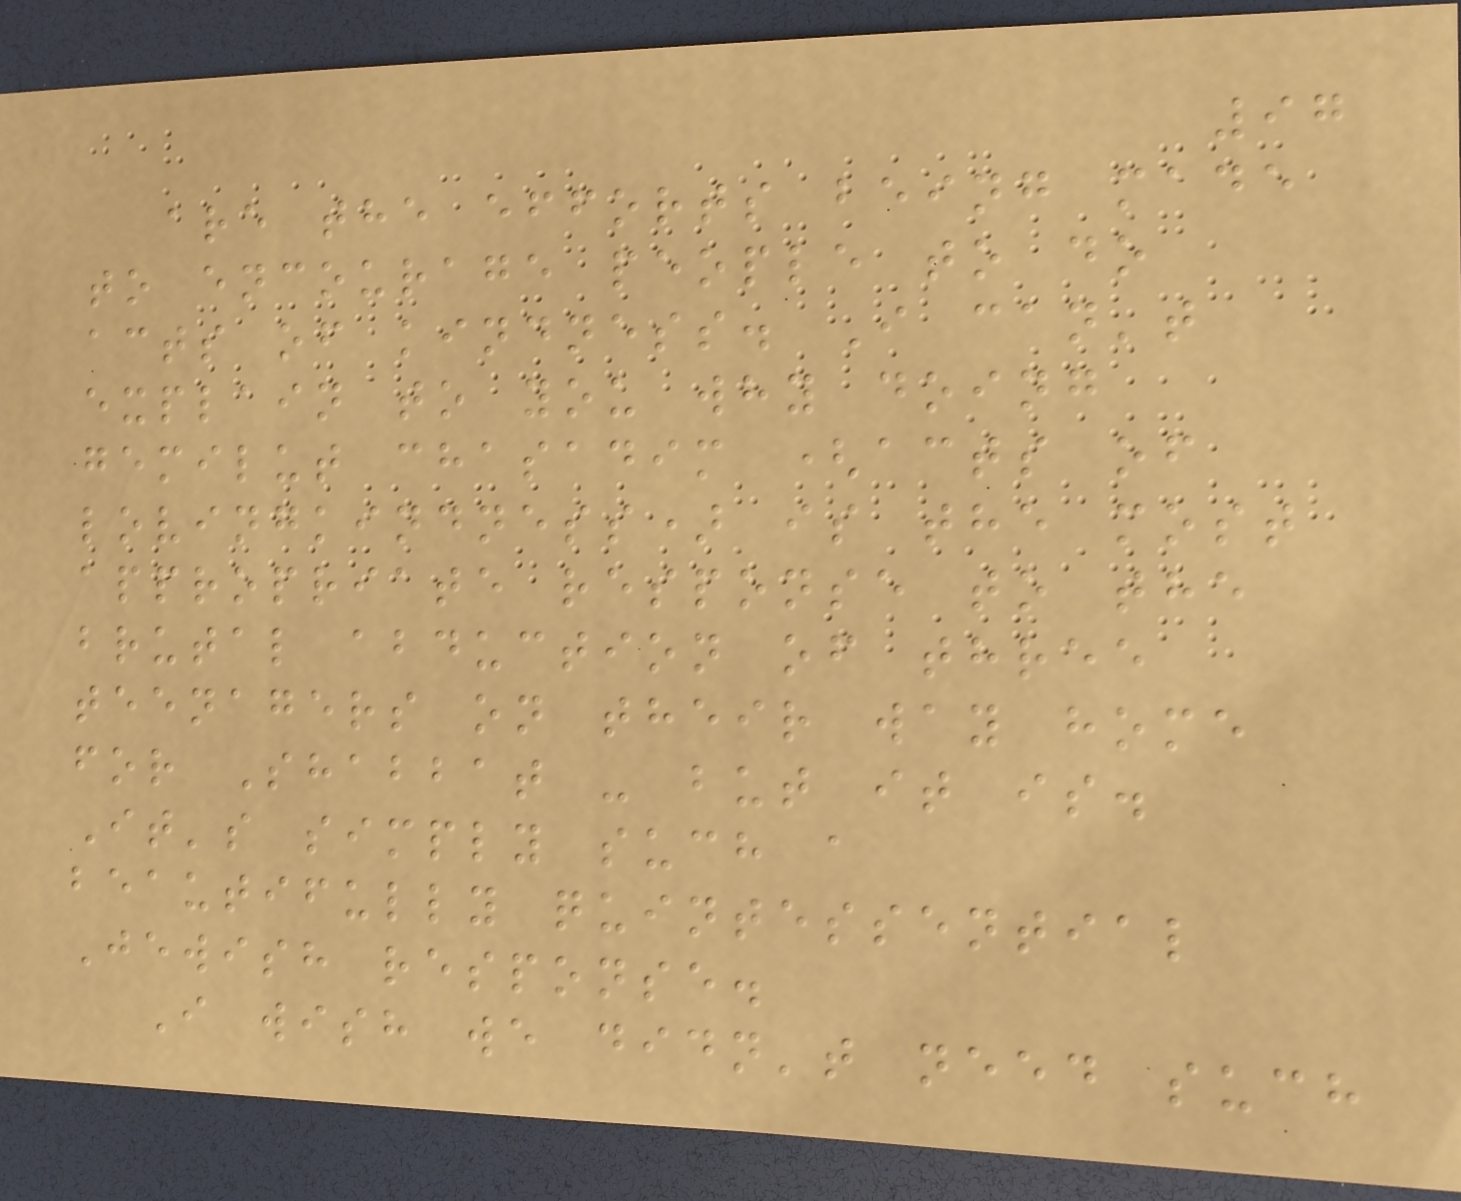97
are the efforts being made
to encourage people to do
acts of kindness. I can't
explain to you why doing
gemilut chasadim (acts of
lovingkindness) is the most
appropriate response to the
brutal abduction of three
teenagers on their way home
for Shabbat - but it is.
It's simply such a
beautifully quintessential
Jewish response.
I wish we didn't need such
